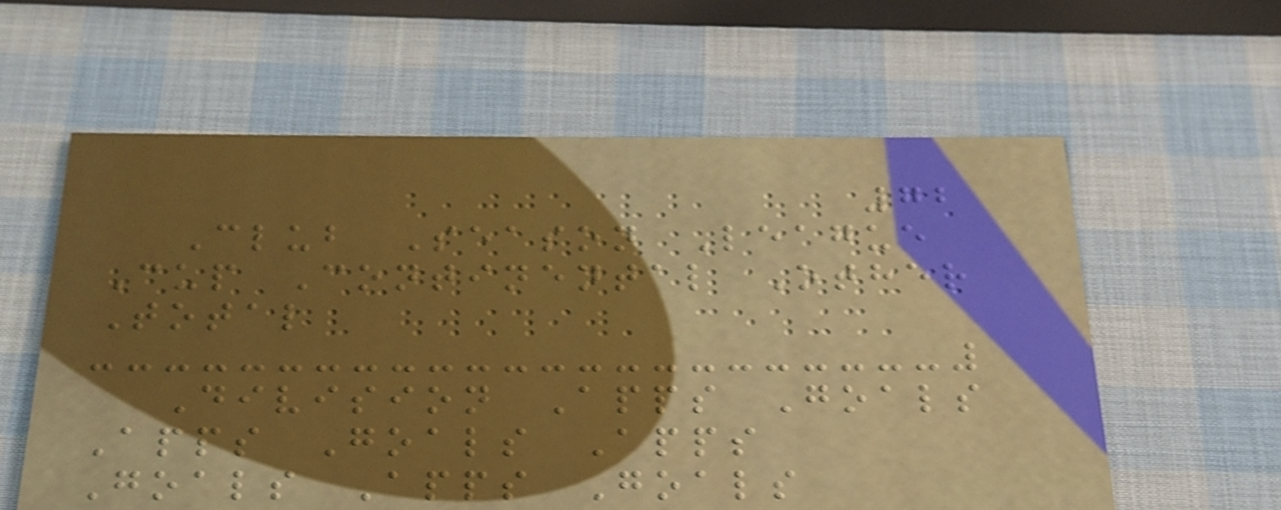72
Club Season League
Cup Continental Other
Total
Division Apps Goals
Apps Goals Apps
Goals Apps Goals
